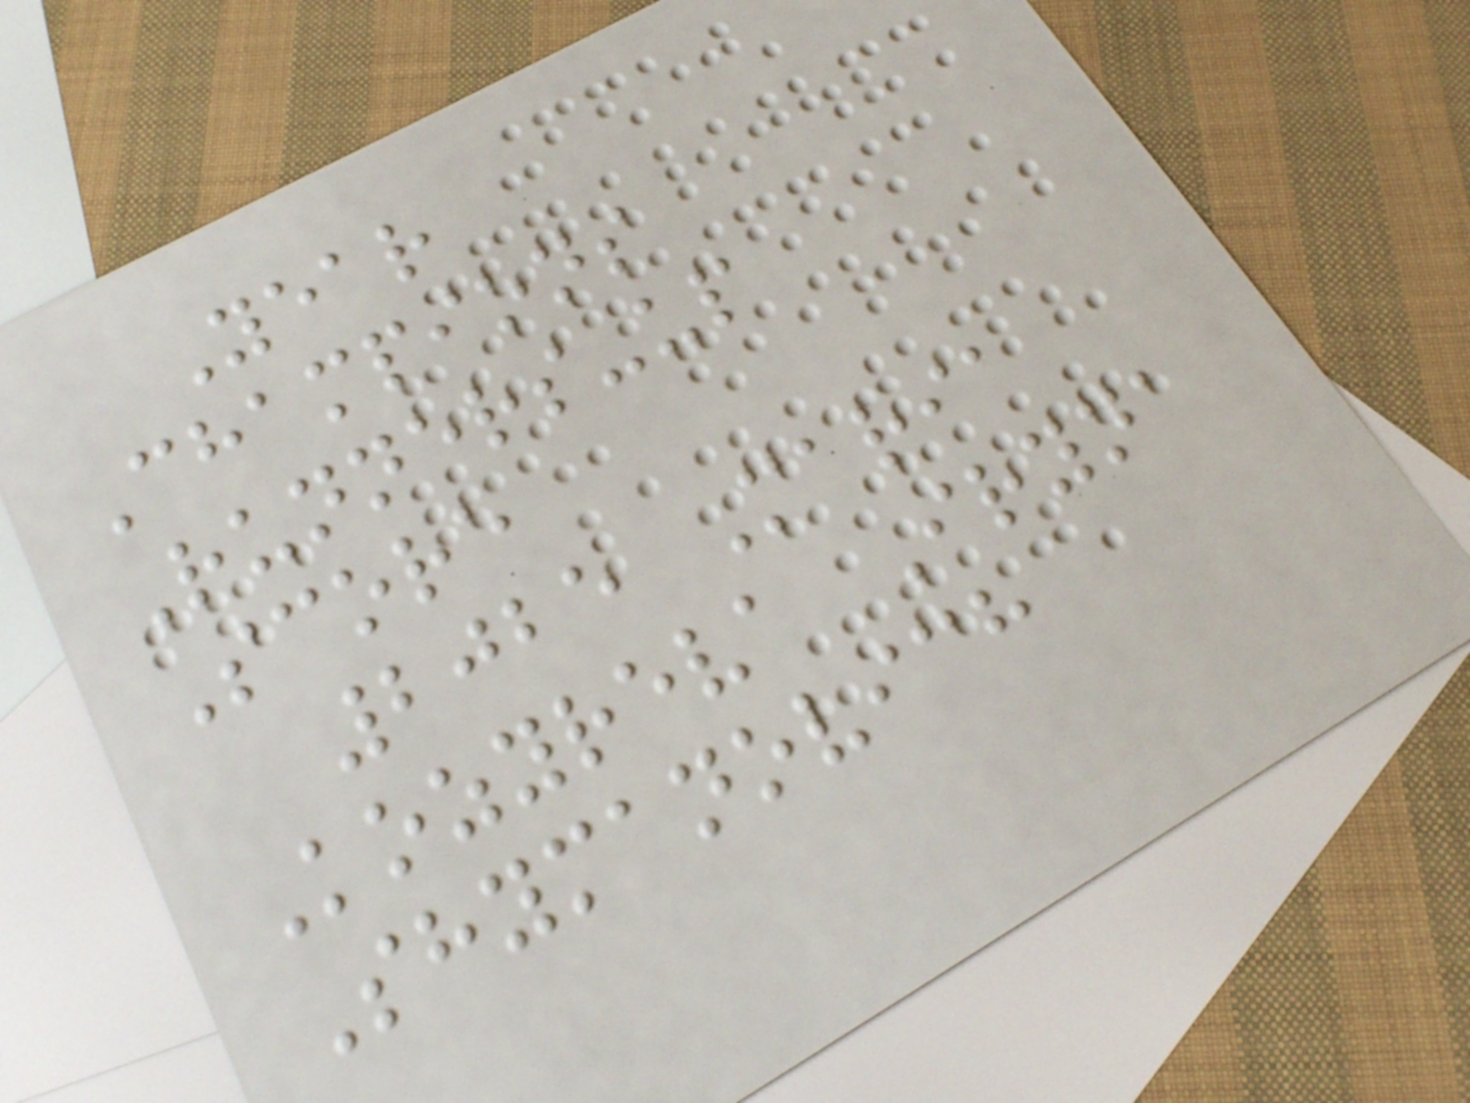Year
Champions
Runners-up
Score
2025 Maria
Kozyreva Iryna
Shymanovich
